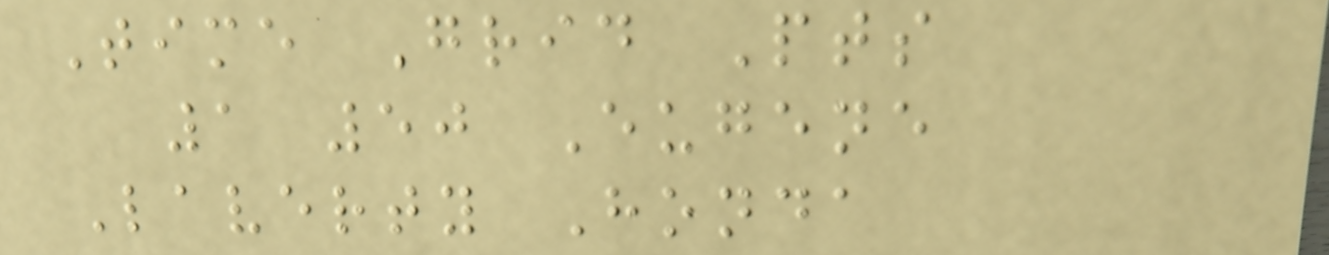Time Grid Pts
1 50 Eugene
Laverty Honda
